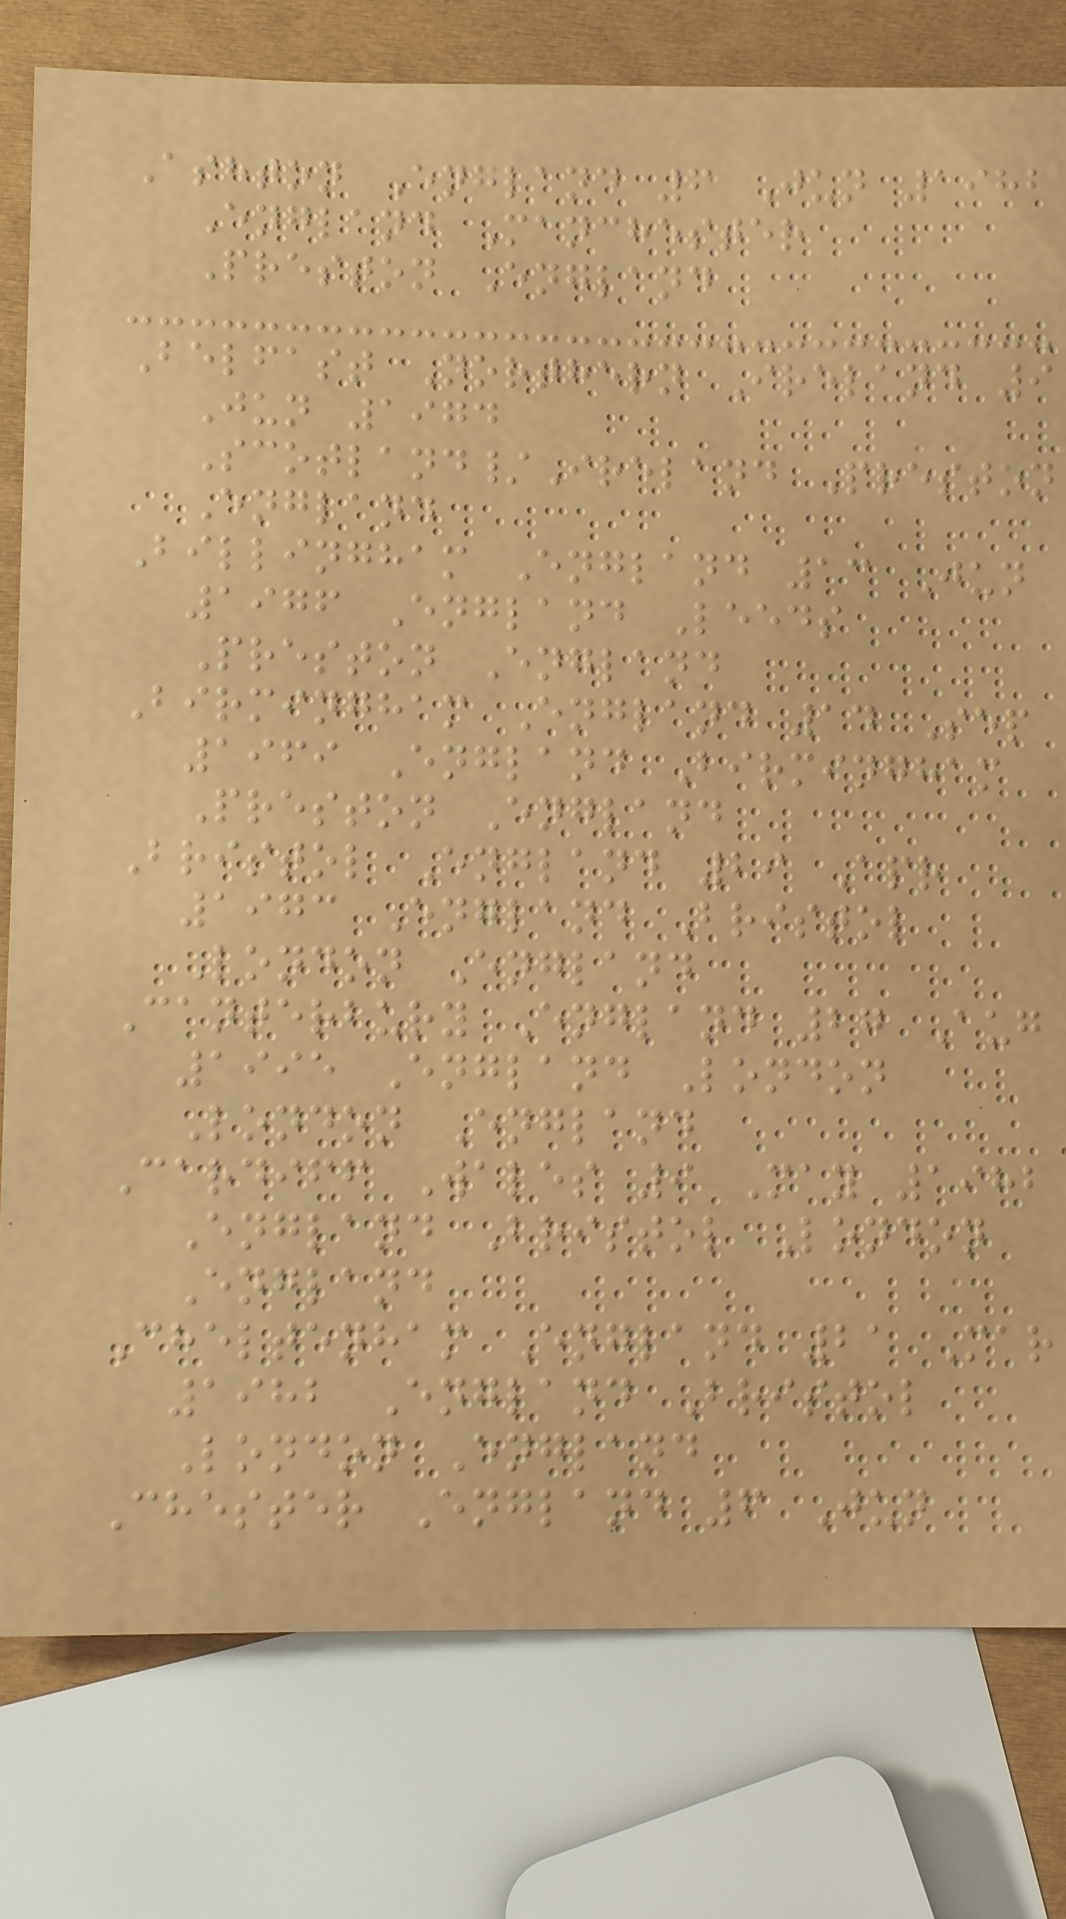Ashton England 6 Jun 1982
England Manchester
Preston England
Belfast Northern Ireland 9
Jun 1974
Scotland/Ireland Preston
England
Billingham England 13 Jun
1976 England Leeds
Preston England
Birmingham England 14 Sep
1969 England Birmingham
Preston England
Bristol England 29 Apr
1973 England Bristol
London England
Canterbury England 27 Aug
1995 England London
London England
Cardiff Wales 9 May 1982
England Bristol London
England
Cheltenham England 21 Mar
1982 England Bristol
London England
Chester England 6 Jun
